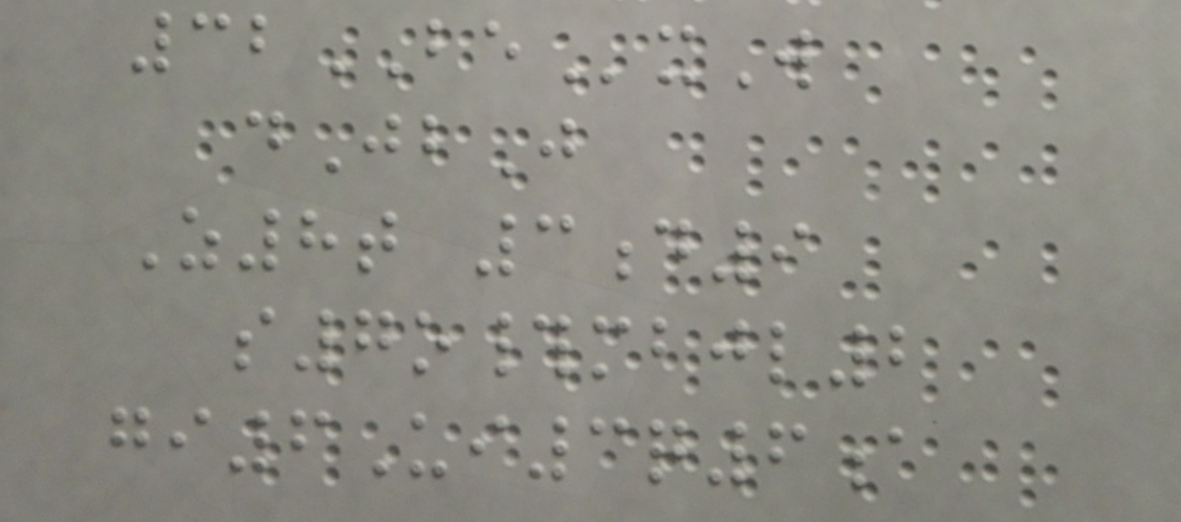32BExW
dJbJ
Z8t 3d9
s7o#mbjl2
gi6Ui3q6a
